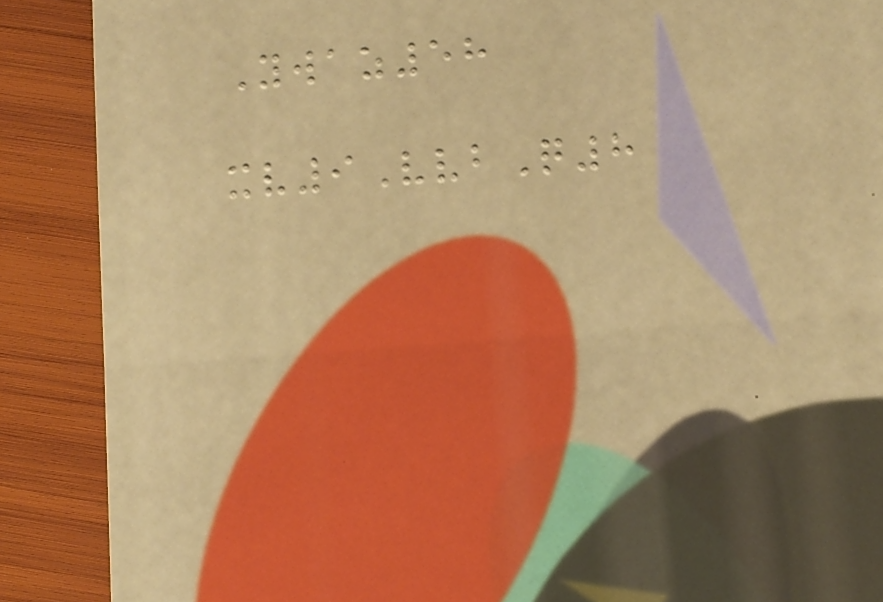Ywaz58
xv9VvbQ8
